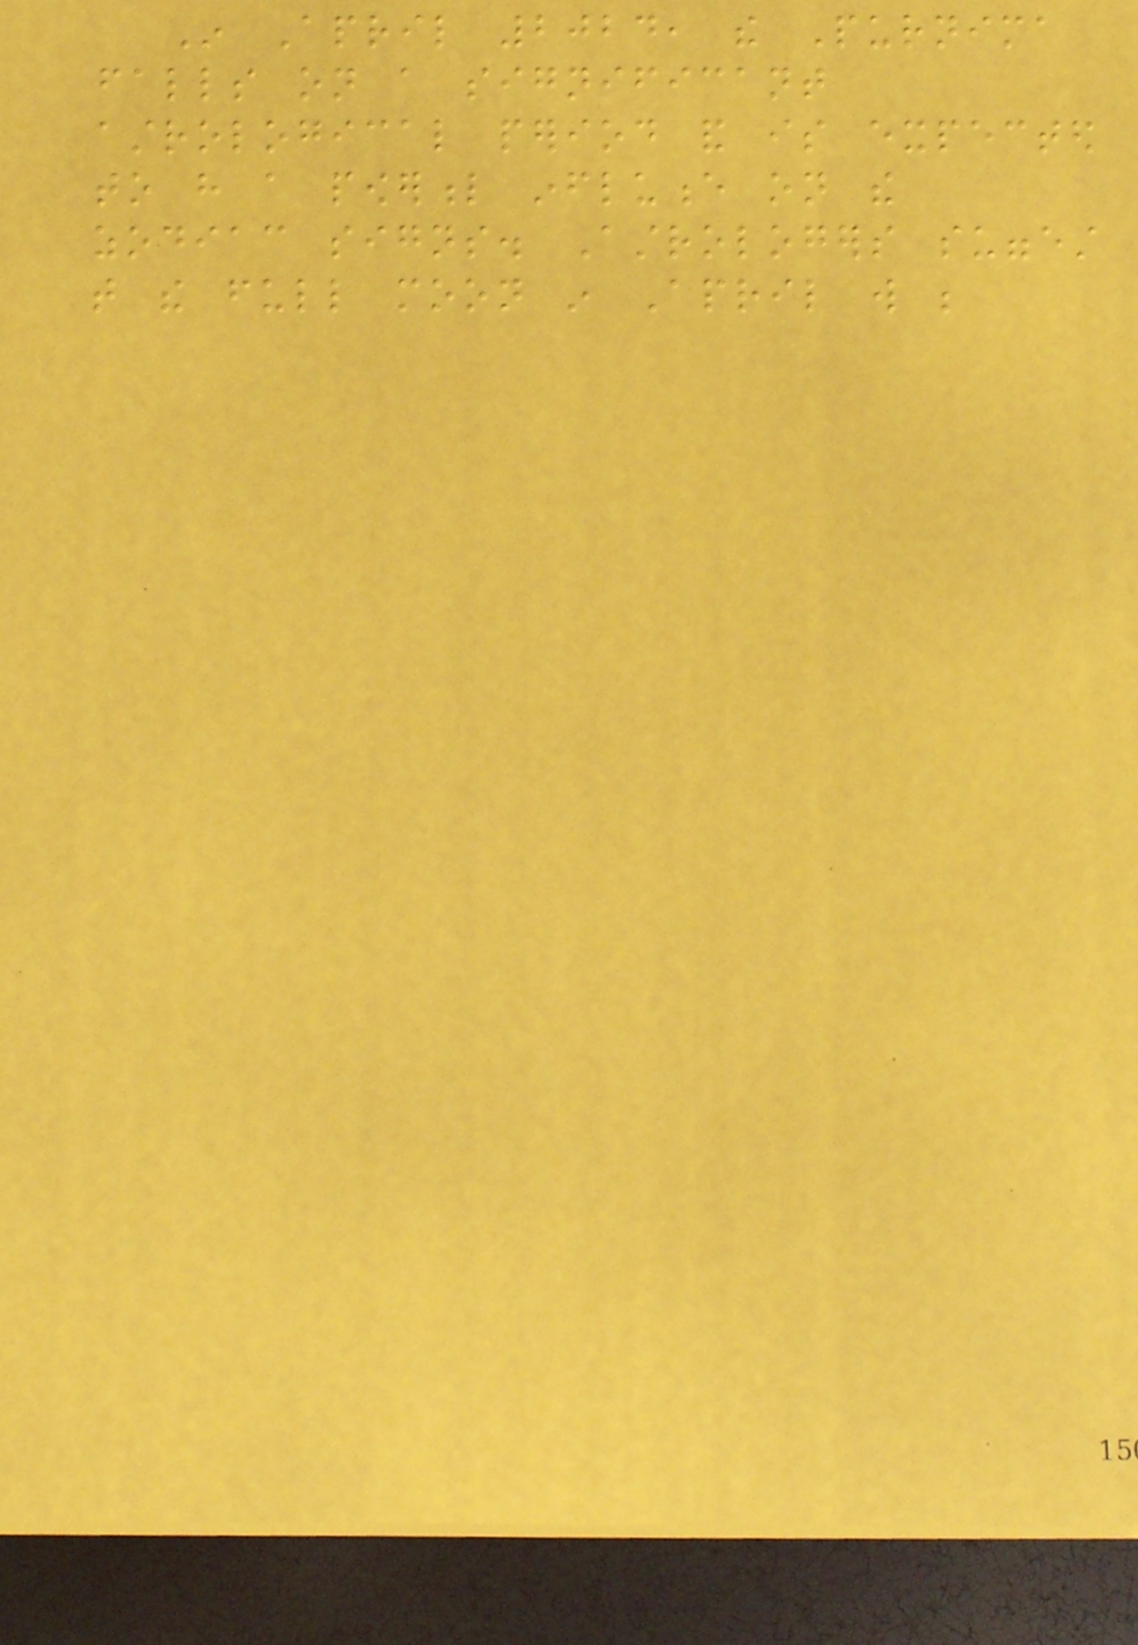In April 2024, the Purnima
falls on a significant
astrological period and is expected
to have a powerful influence on the
zodiac signs. Astrologers suggest
that the full moon in April will be
